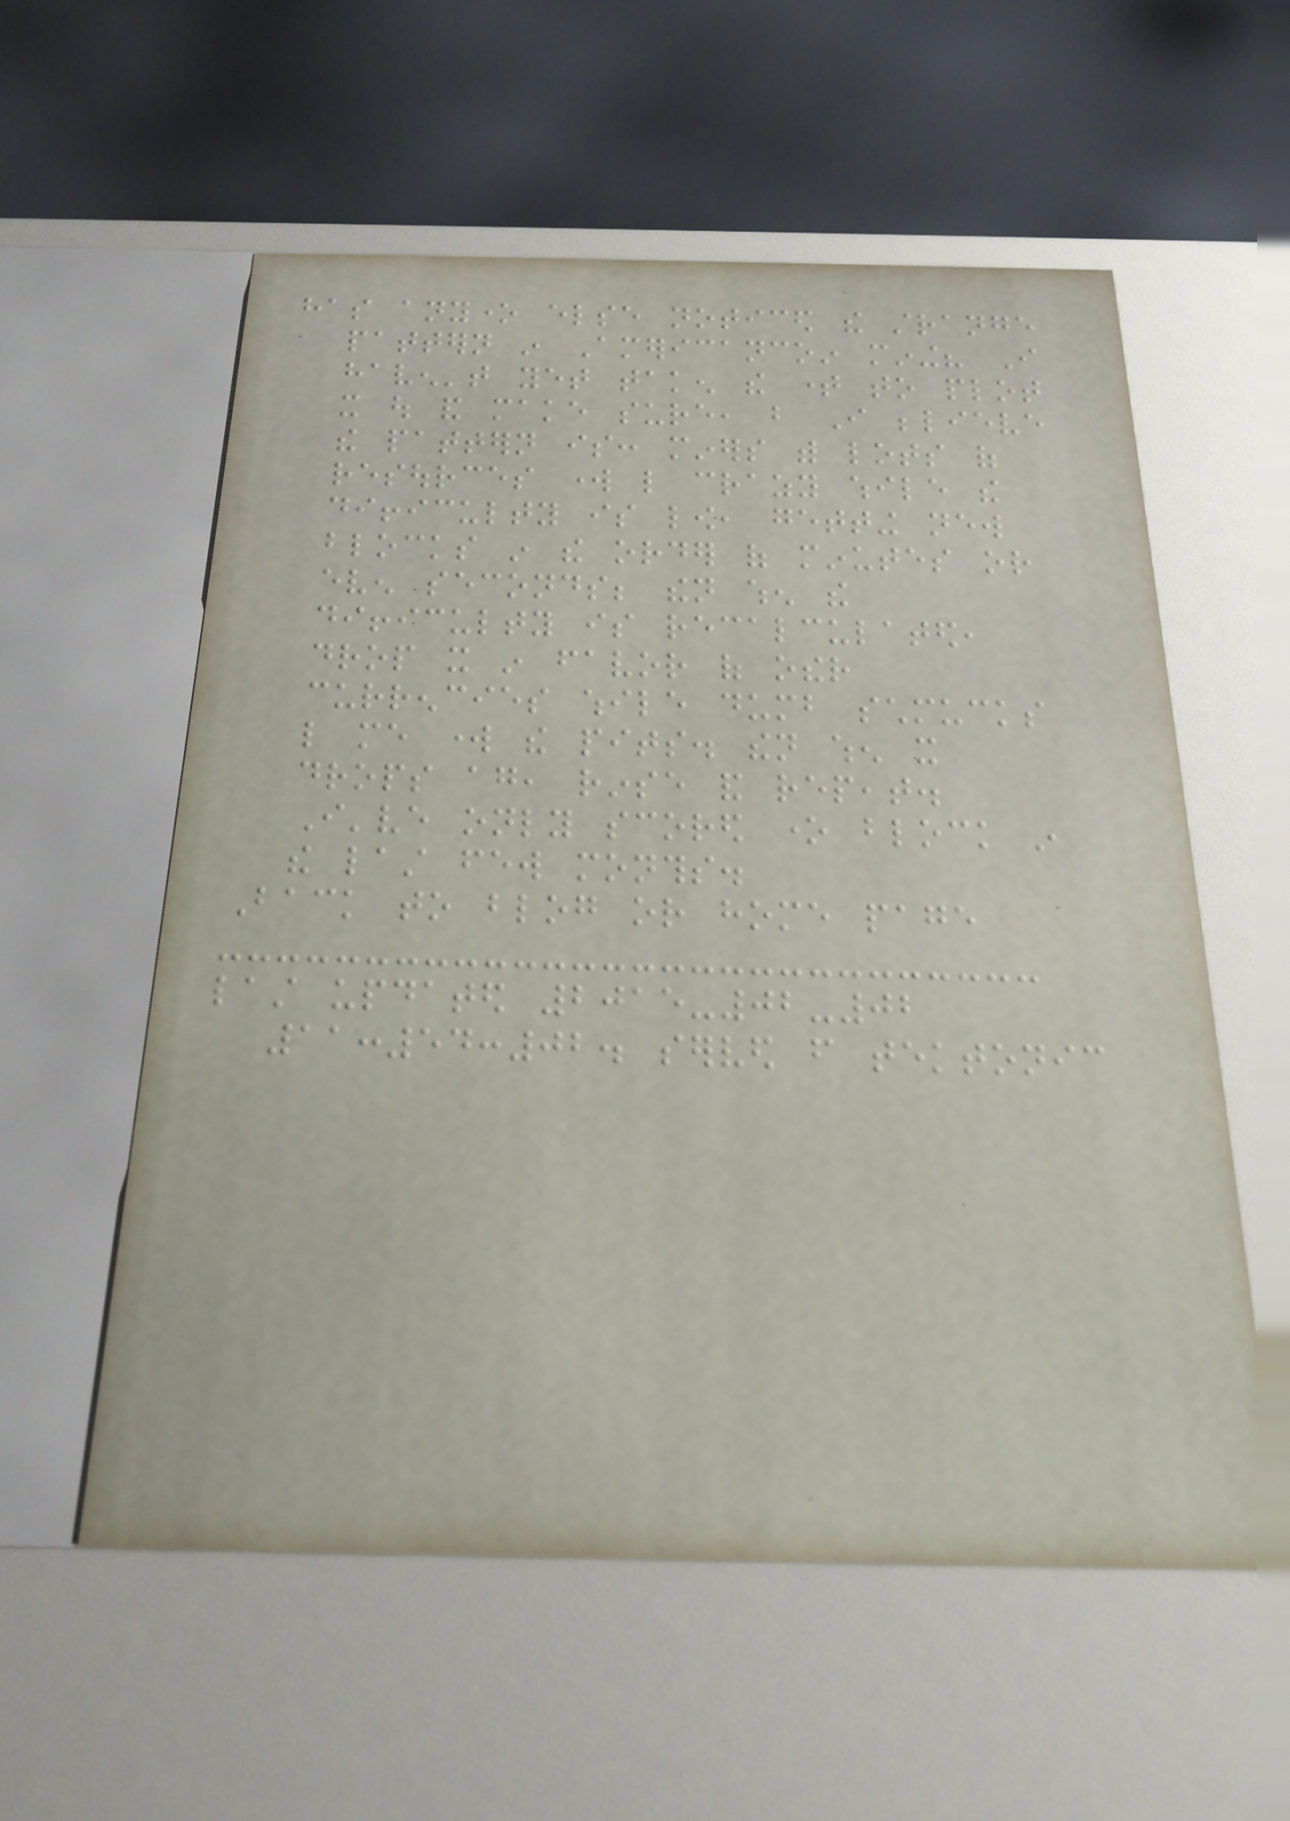has anyone else noticed the strange
pattern in Americancoin mining? I
haven't yet taken the time to plot
it out and make sure, but I believe
the pattern is: miners with lots of
resources work like crazy while the
difficulty is low, getting new
blocks in the order of minutes or
even seconds; then when the
difficulty is recalculated,
drop it in favor of other
currencies while dumb schmucks
like me work the pits. then when it
drops again, rinse and repeat.
I've only scored one block in
the last few months.
Back to blog or home page
last updated 2015-02-02
11:54:02. served from tektonic
